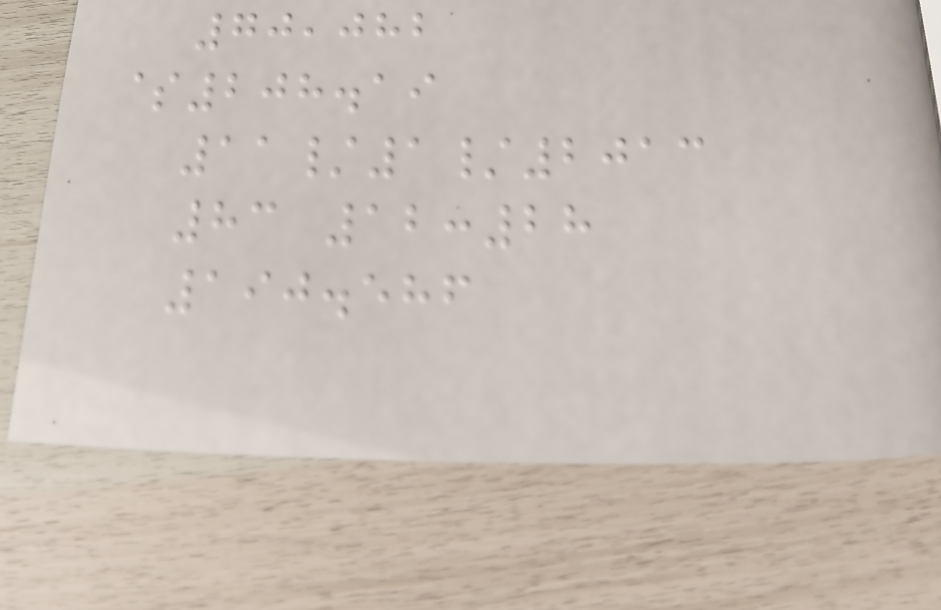70,082
$208.19
11/1/2013
83 12:28
190.586
